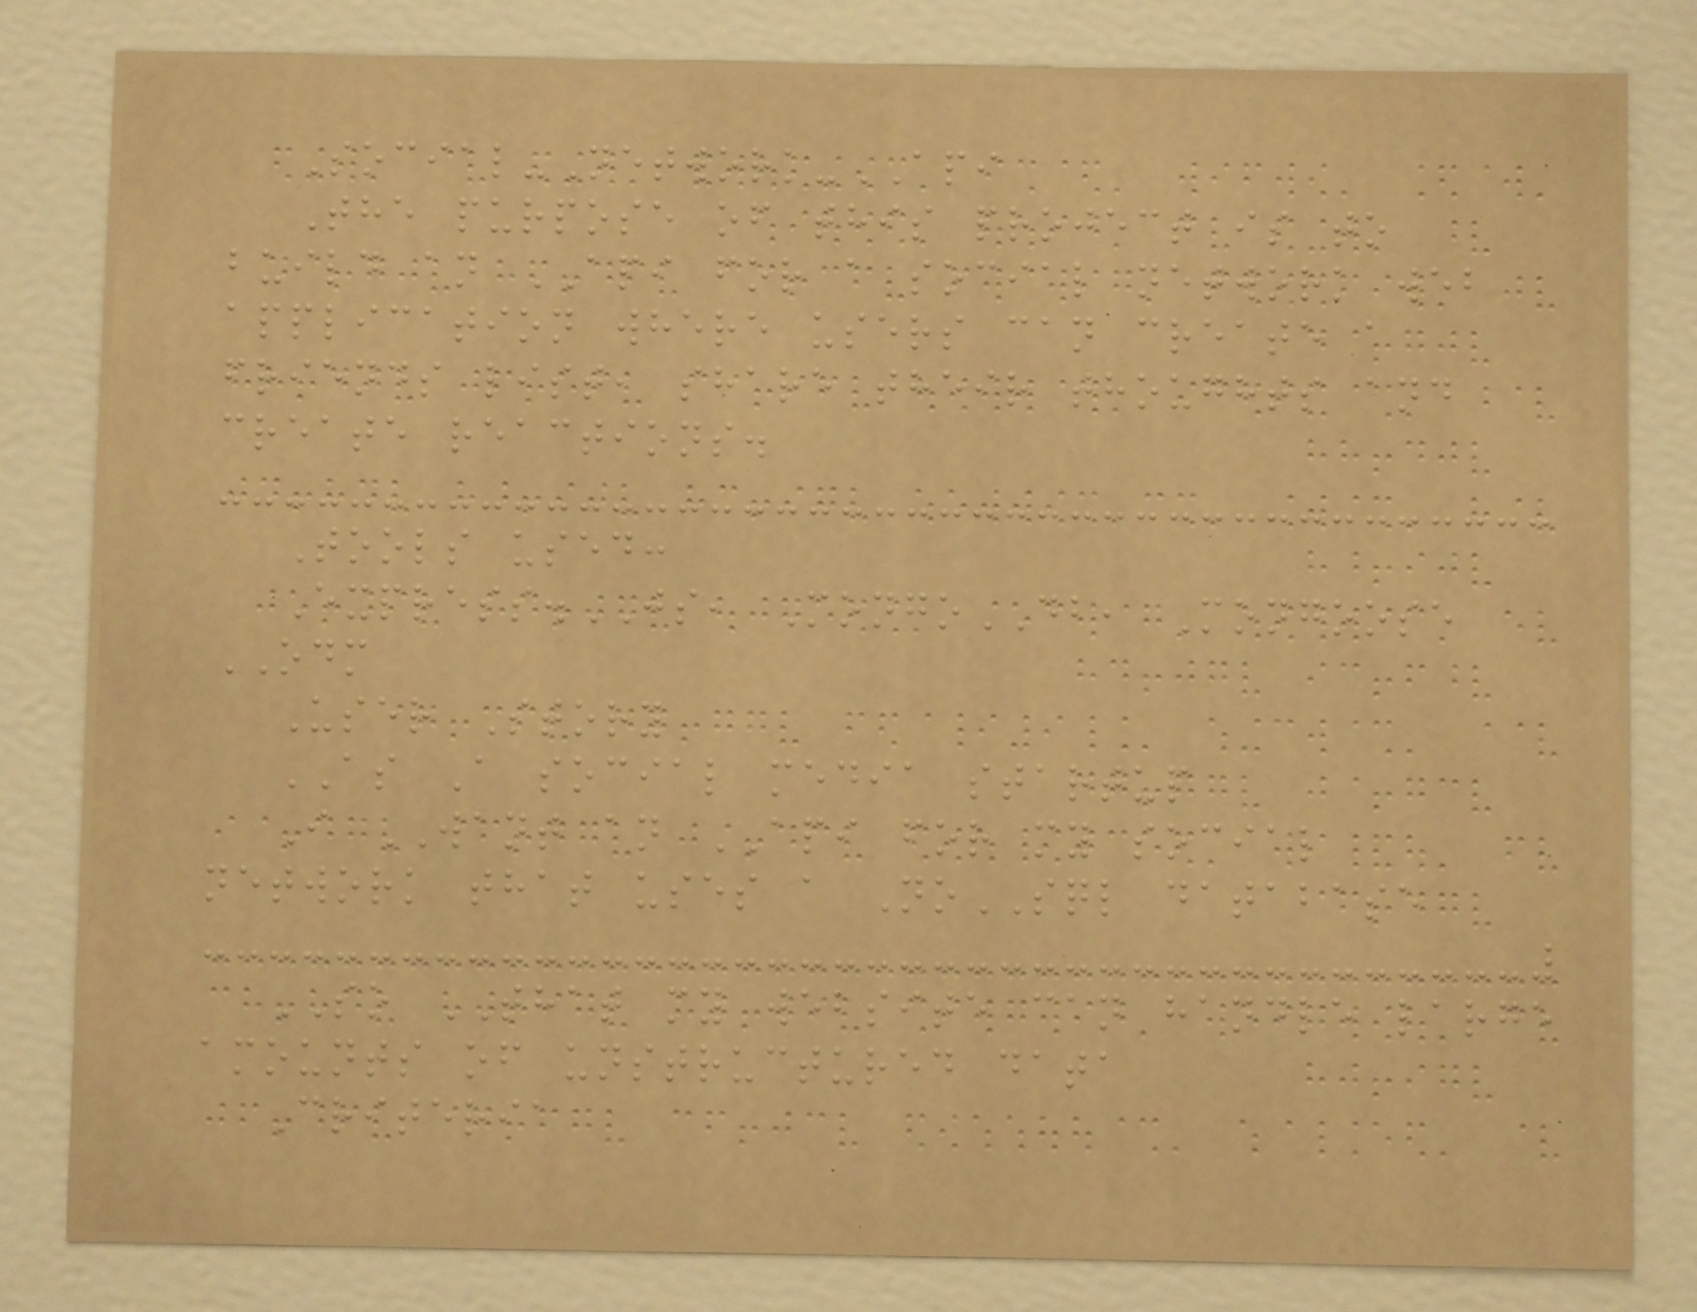Social-Network-API
The purpose of this project is to
build an API for a social network web
application where users can create a
friends list, share their thoughts and
create reactions.
Tools used:
Express.JS, MongoDB, Mongoose
ODM
User Story
AS A social media startup
I WANT an API for my social
network that uses a NoSQL database
SO THAT my website can handle large
amounts of unstructured data
Criteria
